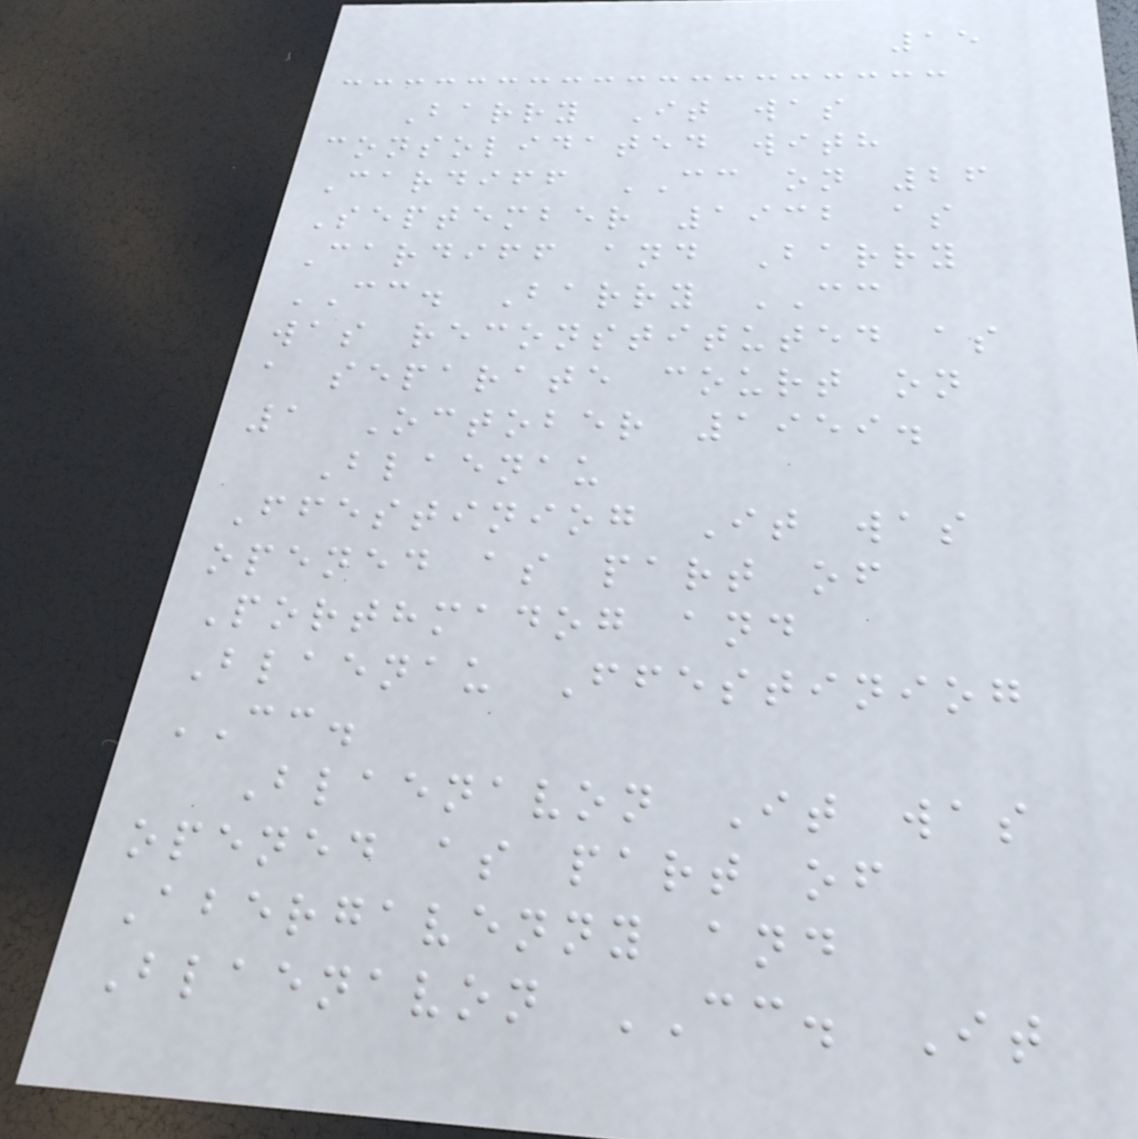15
Barry It was
consolidated with
Cardiff CC on 26
September 1932 as
Cardiff and Barry
CC. Barry CC
was reconstituted as
a separate court on
1 October 1959.
Blaenau
Ffestiniog It was
opened as part of
Porthmadog and
Blaenau Ffestiniog
CC.
Blaenavon It was
opened as part of
Abergavenny and
Blaenavon CC. It
